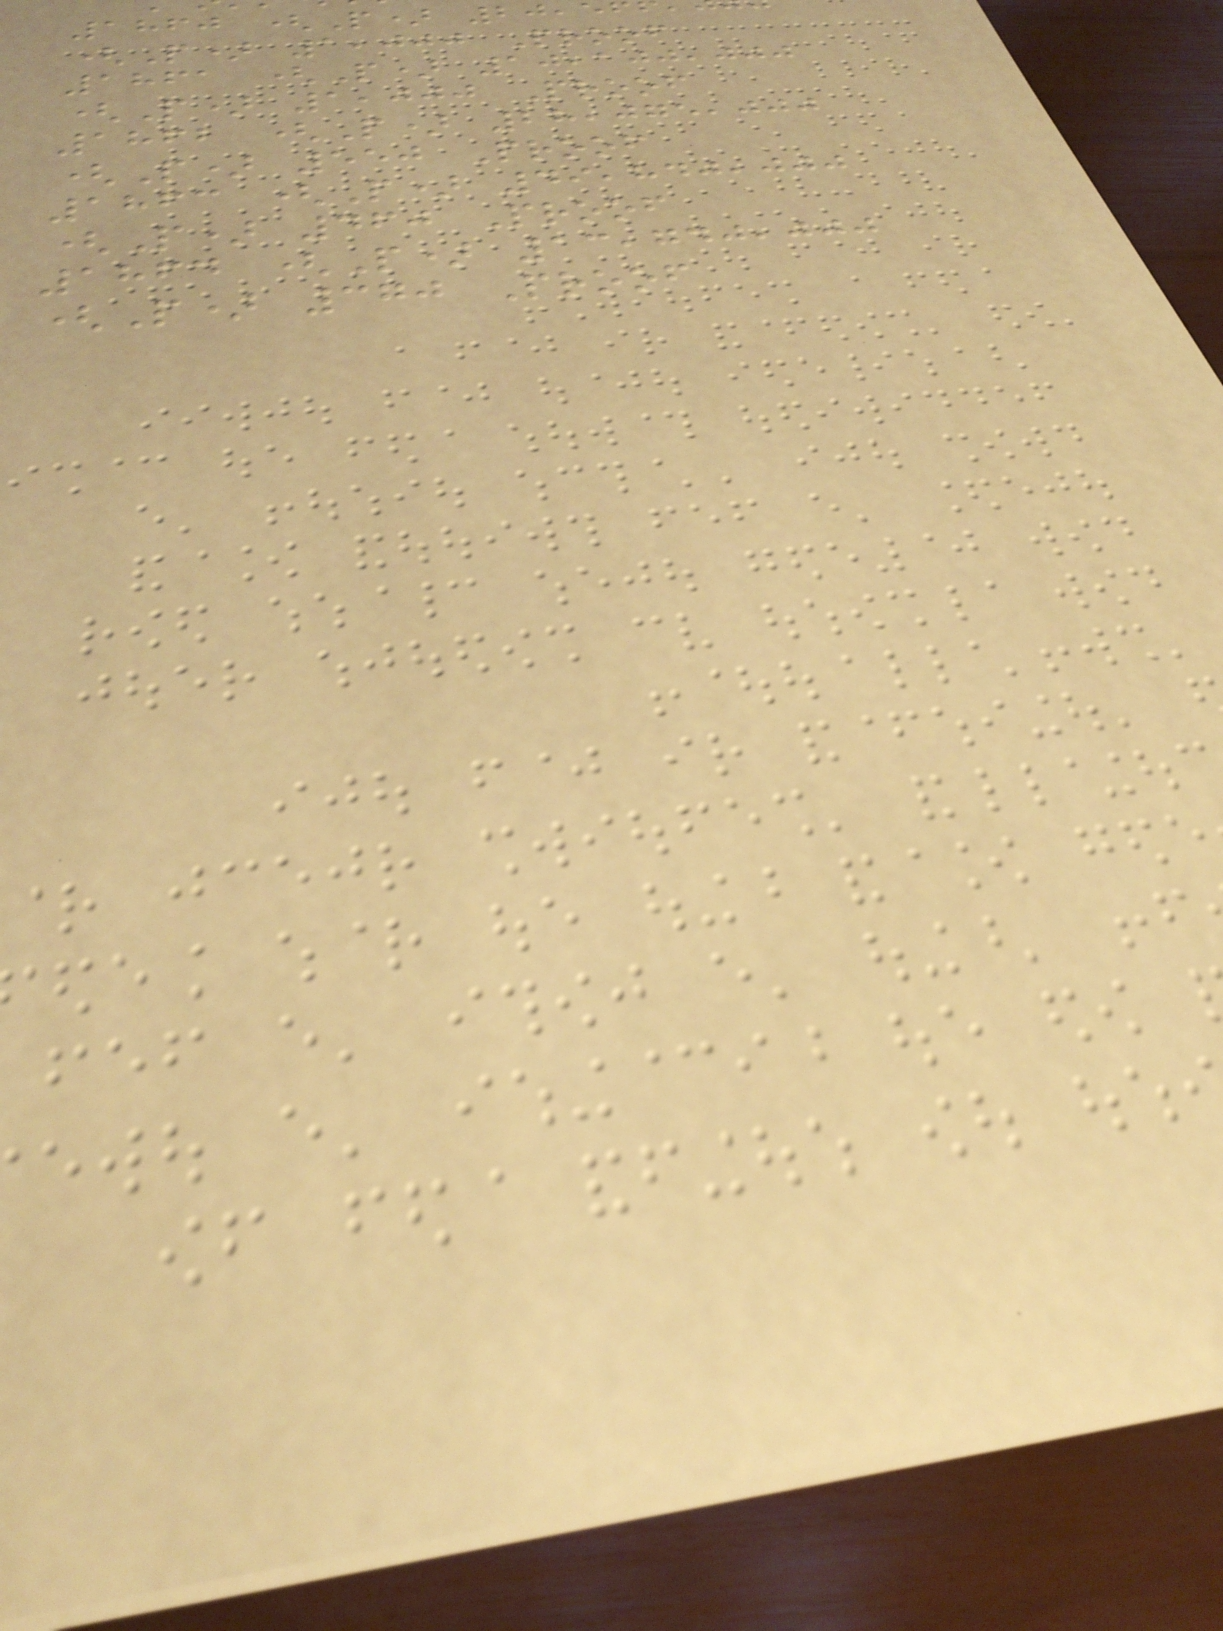1860 (P) 20,
(P) 1,000 Proof
1861 (P) 10,100,000
(P) 1,000 Proof
1862 (P) 28,075,000
(P) 550 Proof
1863 (P) 49,840,000
(P) 460 Proof
1864 (P) 13,740,000
(P) 370 Proof
